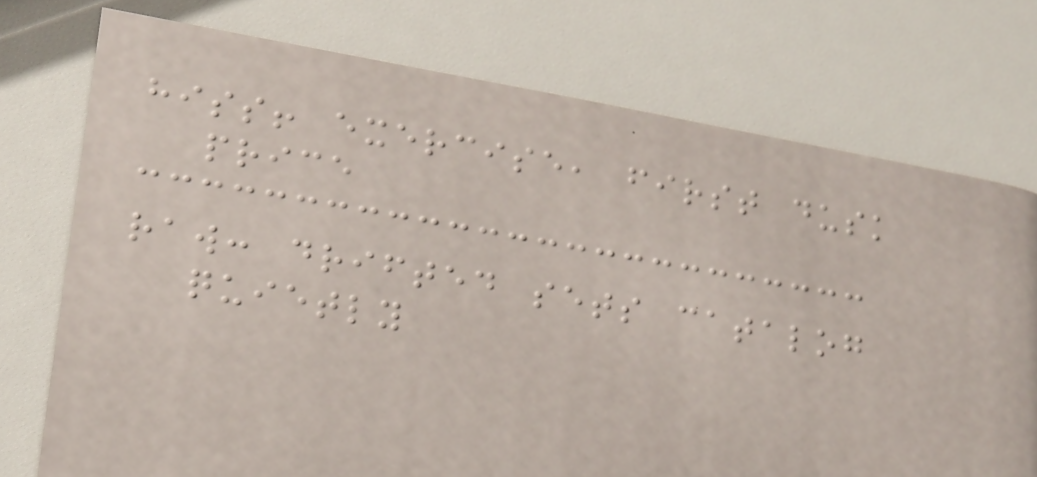hiss! exercise, first dusk
price
raw: drifted sets catalog
quietly
